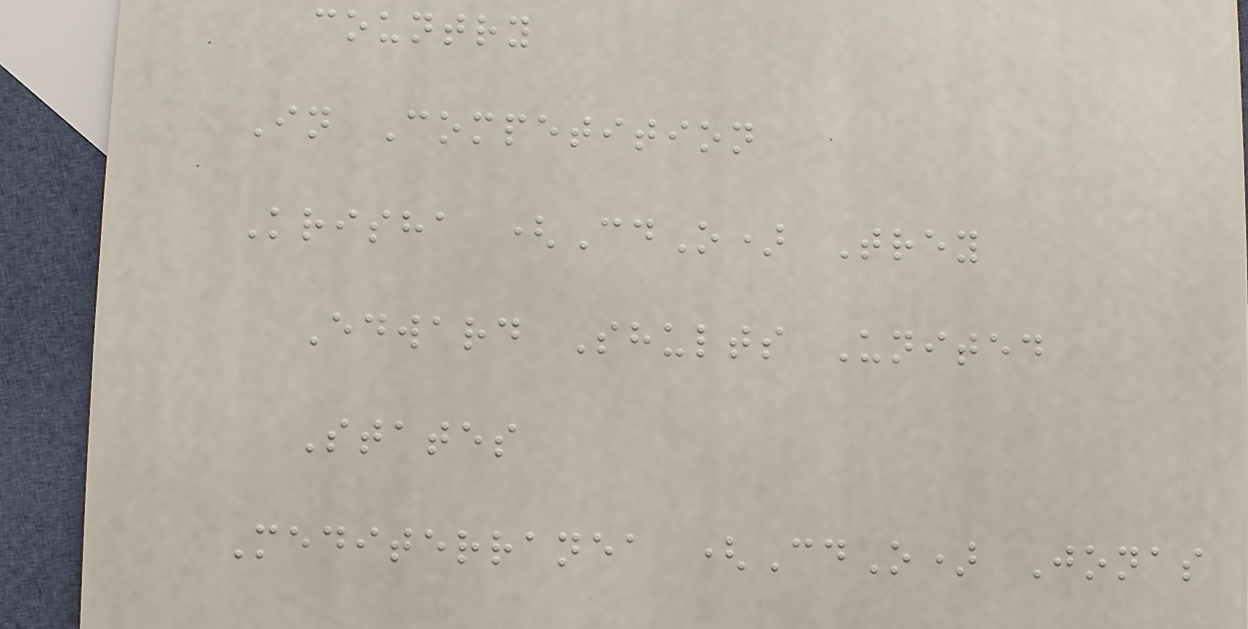country
In Competition
Krisha (CdO) Trey
Edward Shults United
States
Mediterranea (CdO) Jonas
